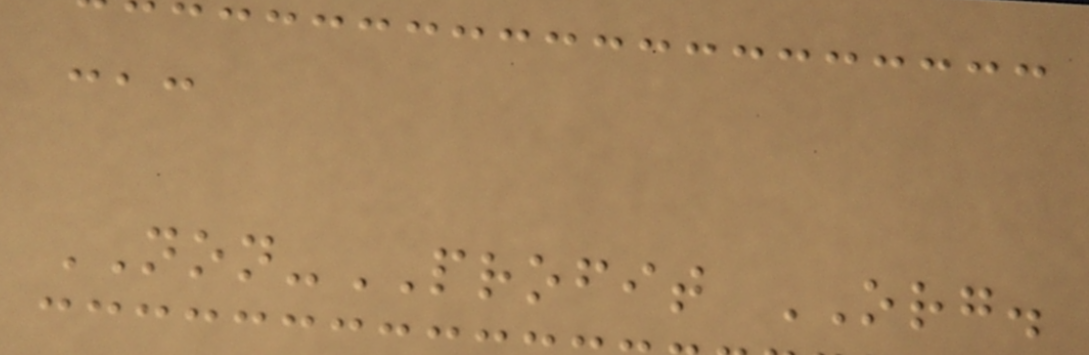cac
NON-PROFIT ORG.
